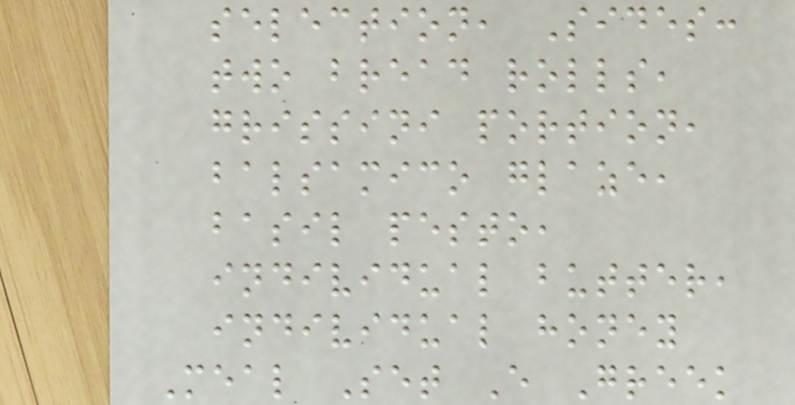selection, Sides:
two bread rolls,
grissini portion,
balsamico glaze,
basil pesto,
individual butter,
individual honey
Meal Set E Greek
